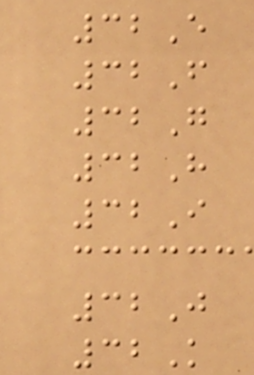32E
32F
32G
32H
32I
32J
32K
